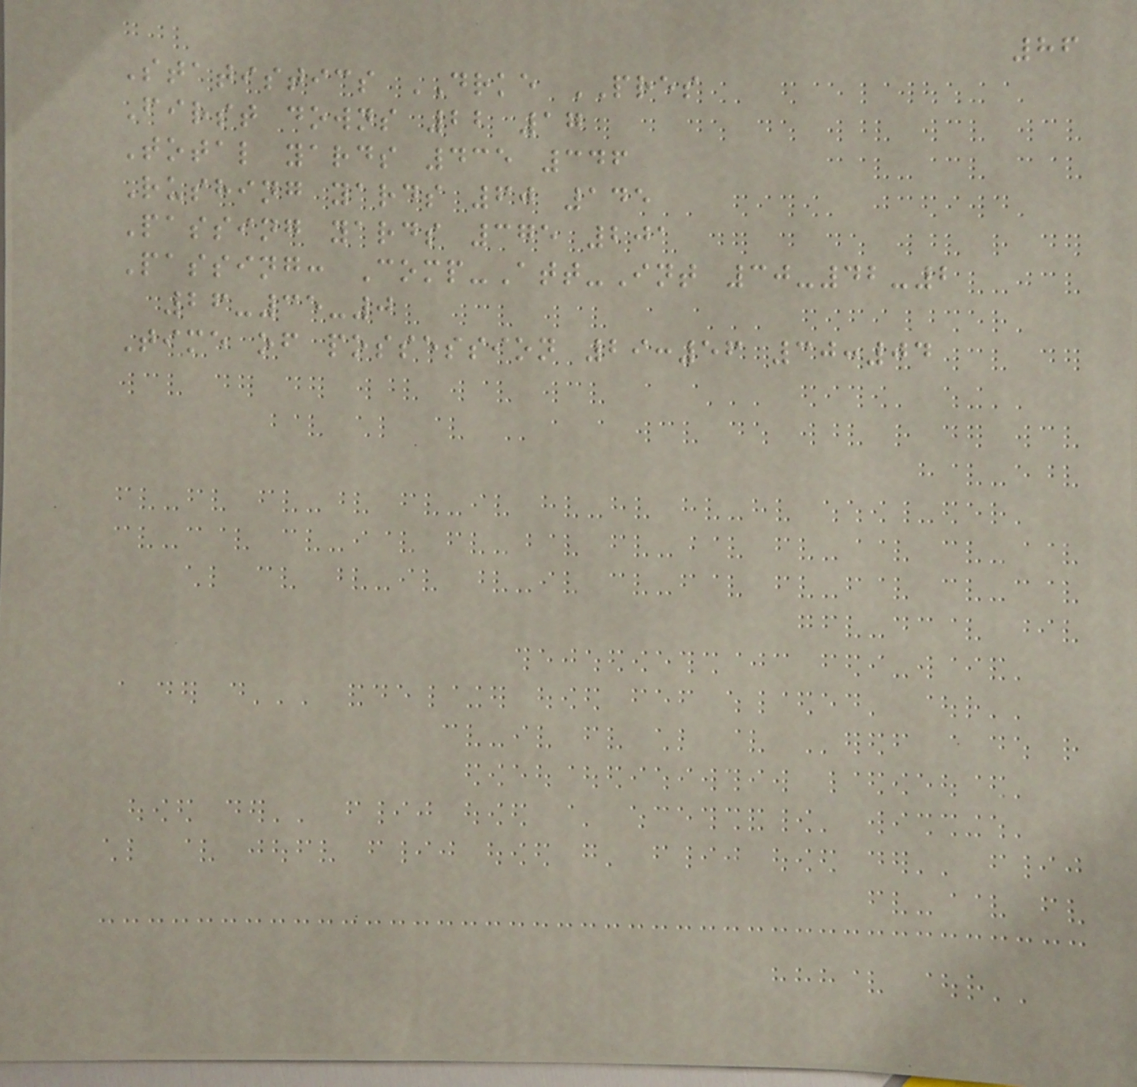86
Statistics DRKE PRES
First downs 22 17
Total yards 435 346
Rushing yards 60 145
Passing yards 375 201
Passing: Comp-Att-Int 30-42-2
26-35-0
Time of possession 29:56 30:04
